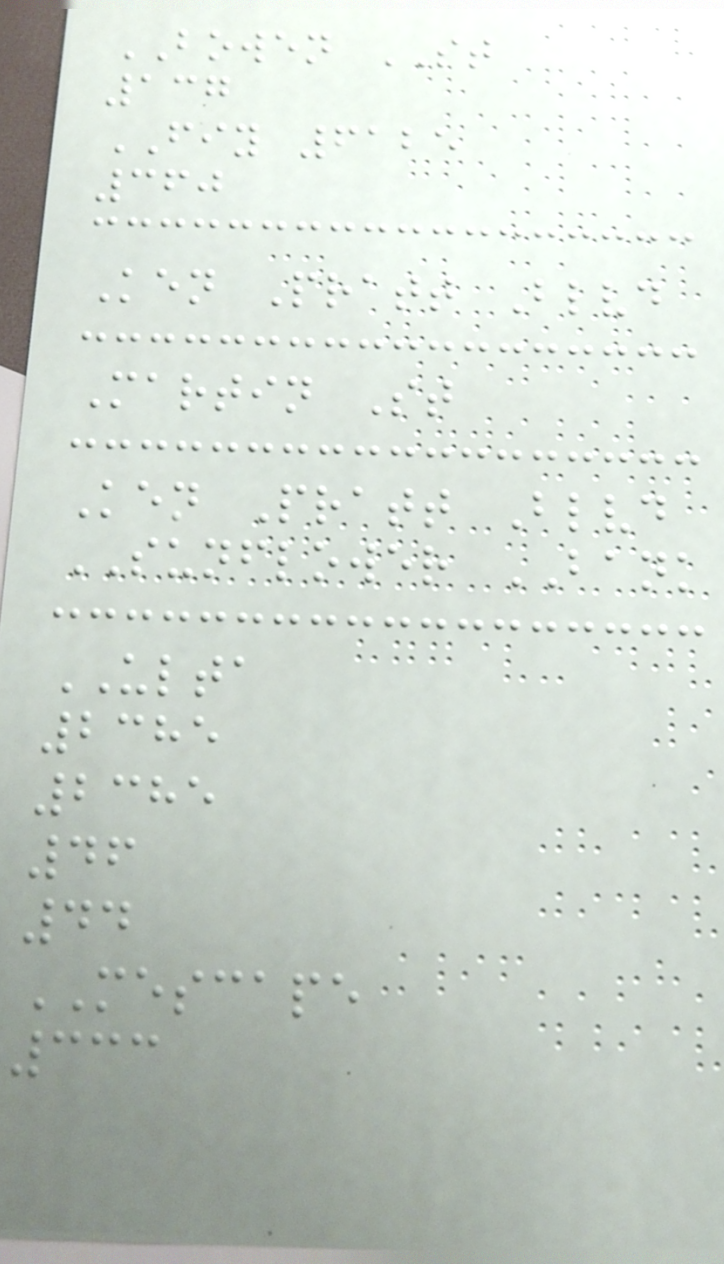BOWEN ST
137
FIY 6125
360
Ken Pratt Blvd
Martin St
Ken Pratt Blvd
SUNFLOWER BANK
ULTA
2385
2385
46
44
MESCAPE
333
